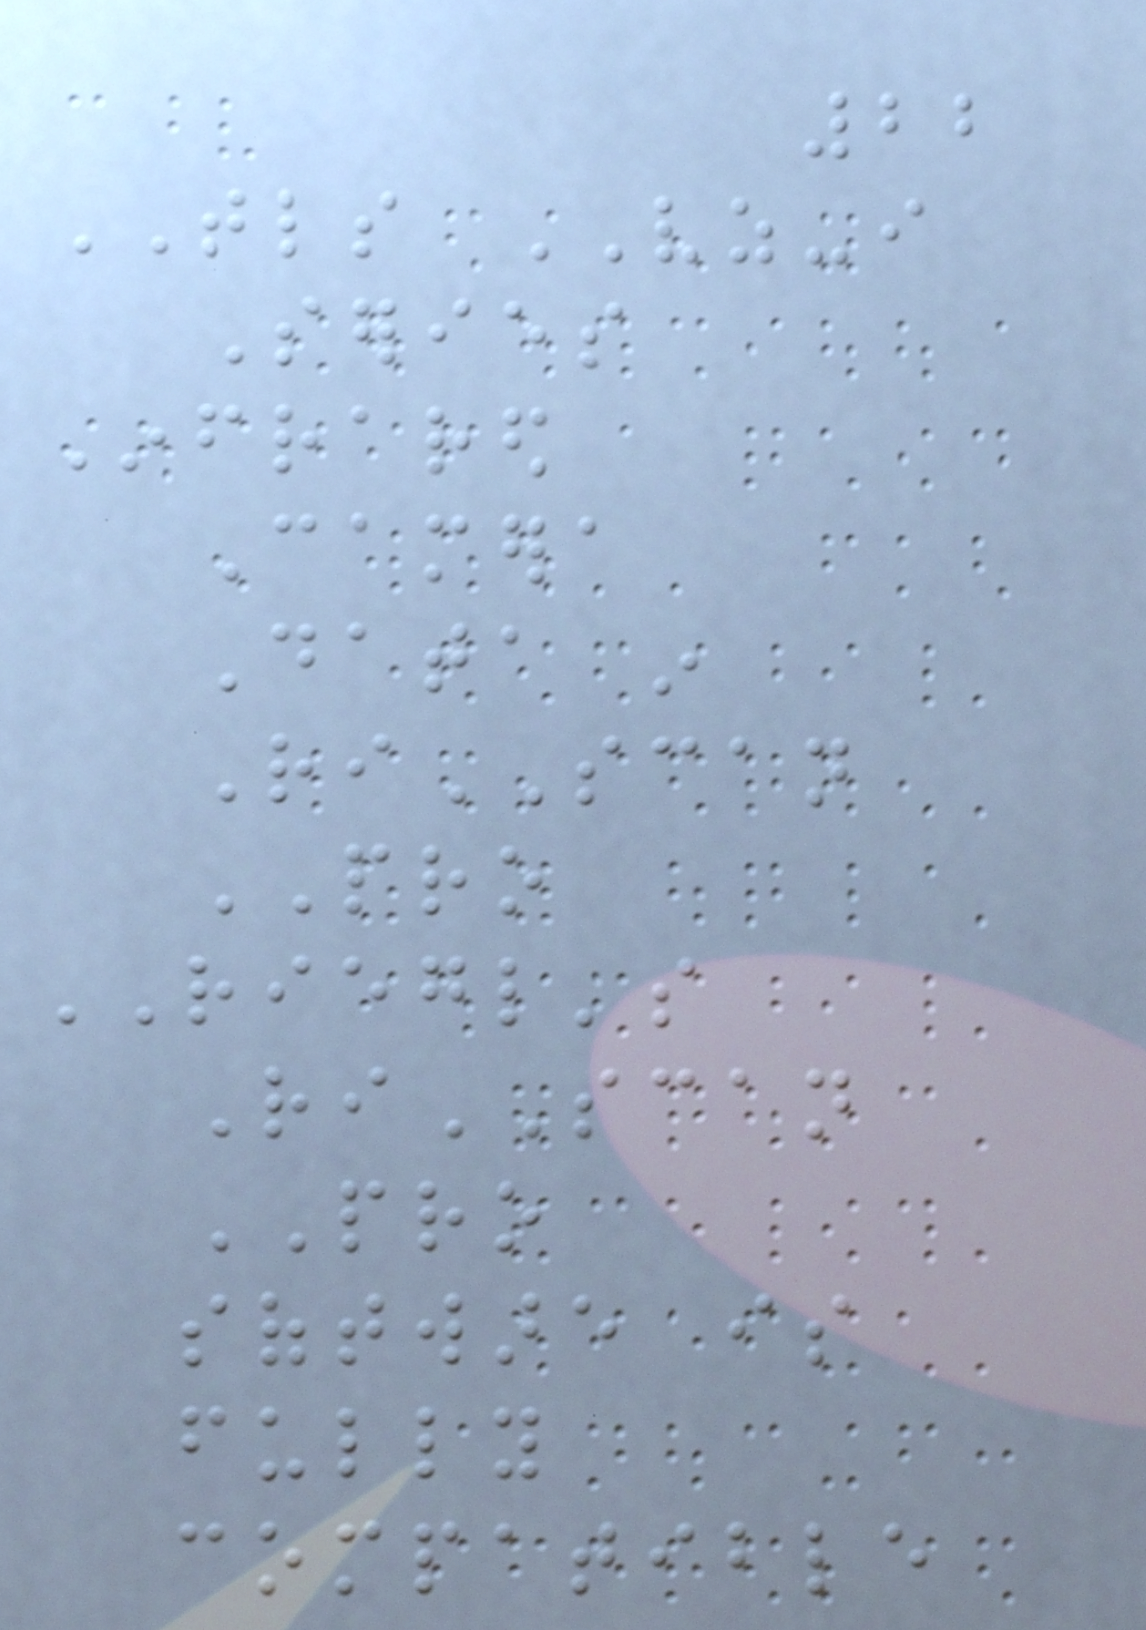22
TLS VZ-i
Series
Infrared
Camera
Data in
RiSCAN
PRO
RIEGL's
RiSCAN
PRO
software is
fully
compatible
